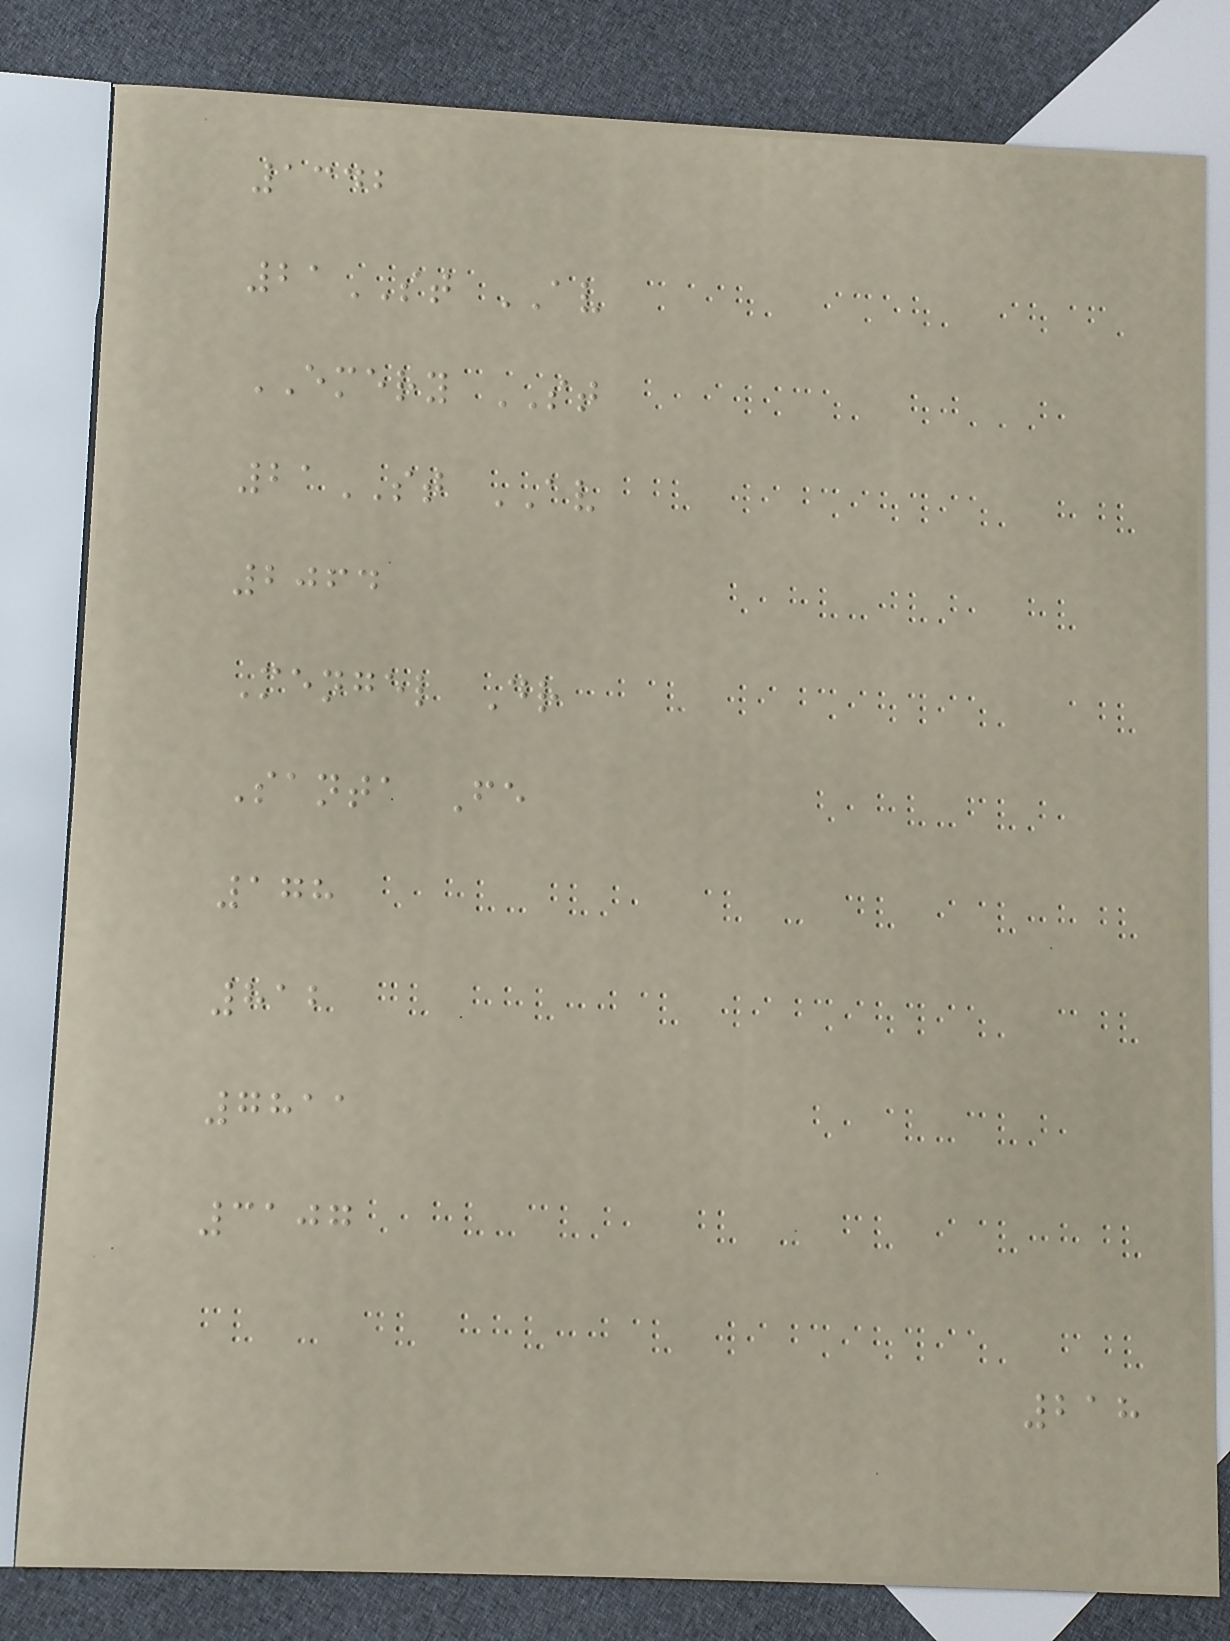1342
21ST AV
EMERY ST
21ST AV
2064
Mengel Dr
Santa Fe
178
812
7811
3107
218
